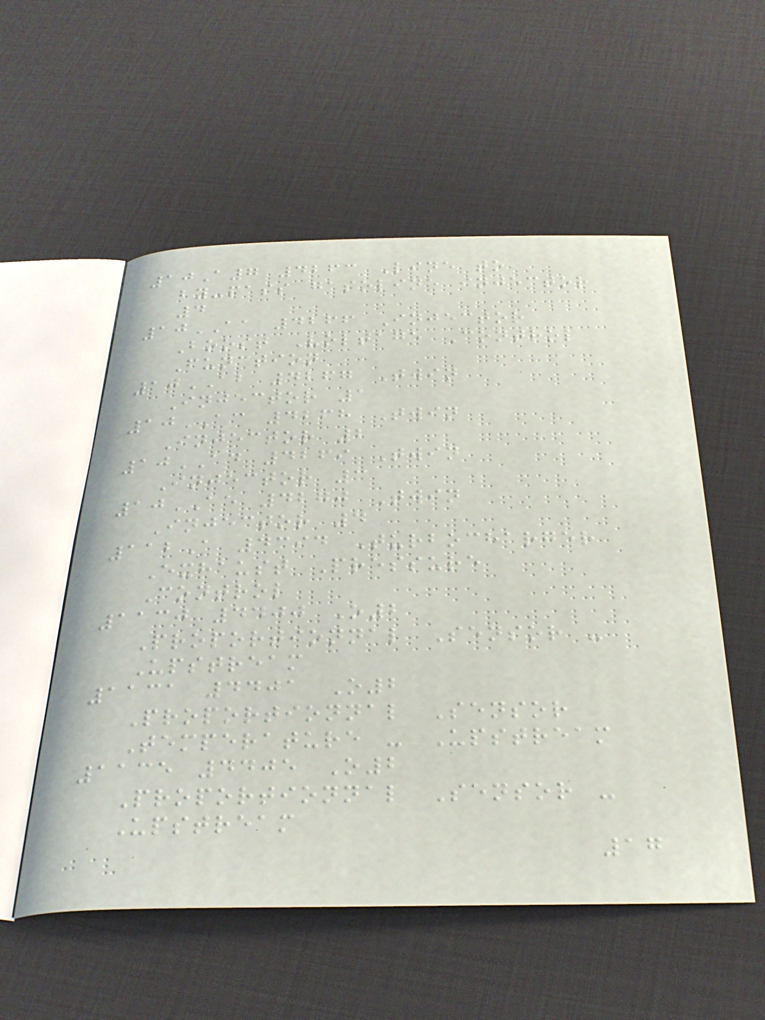10A7 4263 Line to
by-pass gasoline injector
4
10AA 4266 Injector
Boost Voltage Control
Function
10AB 4267 Twin
Injector 1
10AC 4268 Twin
Injector 2
10AD 4269 Twin
Injector 3
10AE 4270 Twin
Injector 4
112A 4394 Turbocharger
Exhaust Pressure
Control
1130 4400 O2
Proportionnal Sensor -
Upstream
1131 4401 O2
Proportionnal Sensor
Temperature - Upstream
1135 4405 O2
Proportionnal Sensor -
Upstream
17
